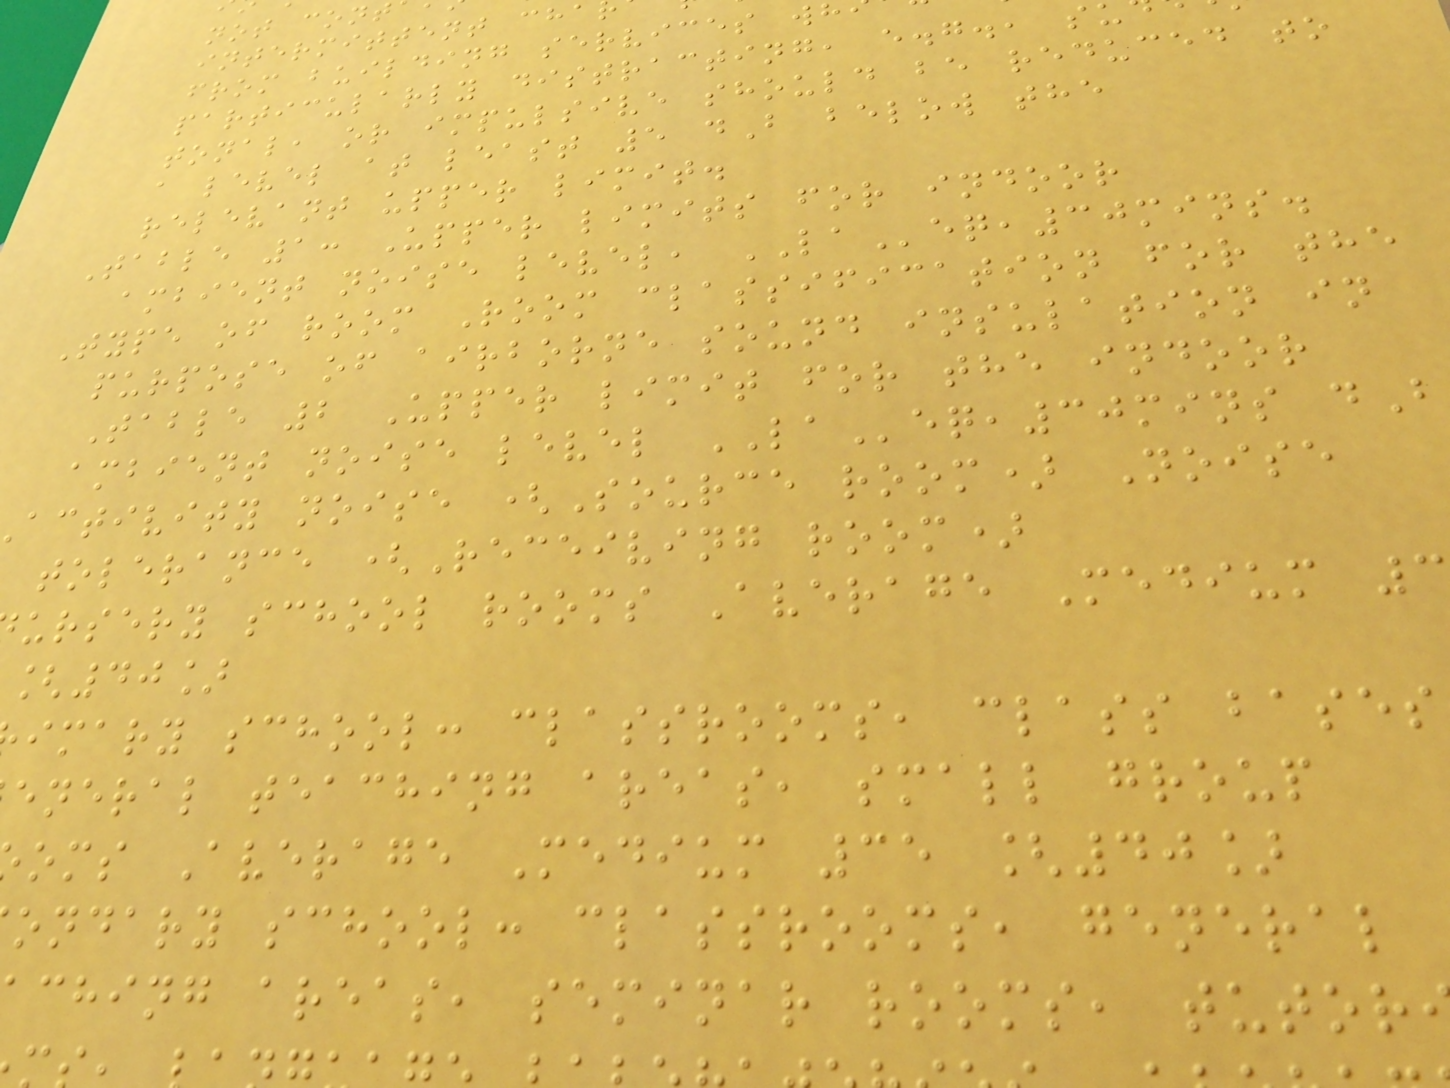intermittent cha
from building services w
particularly distracting, e.g., s
tonal, or impulsive should be reduced to
a level at least 5 dB below the
relevant upper limit.
Table 1: Upper limits for indoor
ambient noise level, LAeq,30mins.
Type of room Room classification for the
purpose of airborne sound insulation in
Table 2 Upper limit for the indoor
ambient noise level LAeq,30mins dB
activity noise (Source room) Noise
tolerance (Receiving room)
ursery school rooms Average Medium
[40]
imary school: classrooms, class bases
eneral teaching areas, small group
oms Average Medium 35 [40]
ondary school: classrooms, general
ching areas, seminar rooms, tutor
